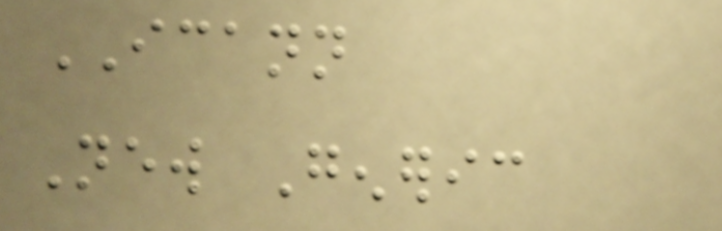ICANN
New Generic
